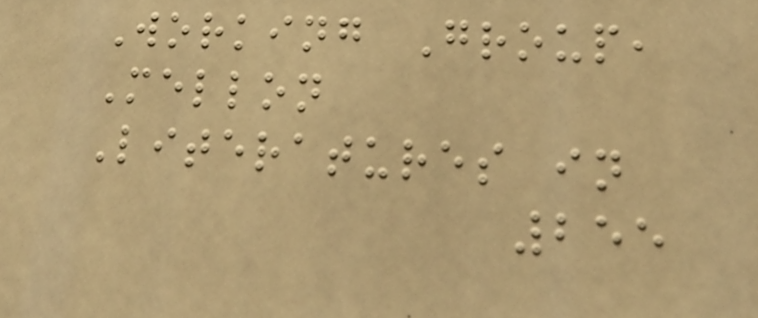Working Group,
Mellon
Literatures in
255
